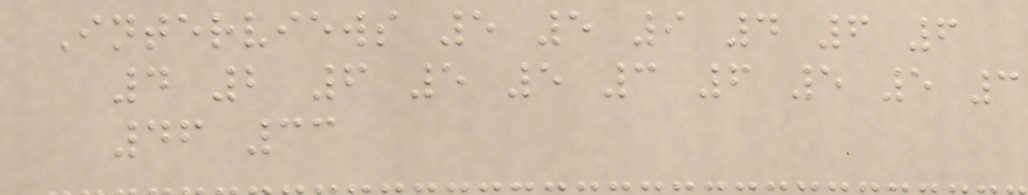Interviews 5 5 9 4 6 6
4 2 6 5 5 3 6 5 5 3
46 33
